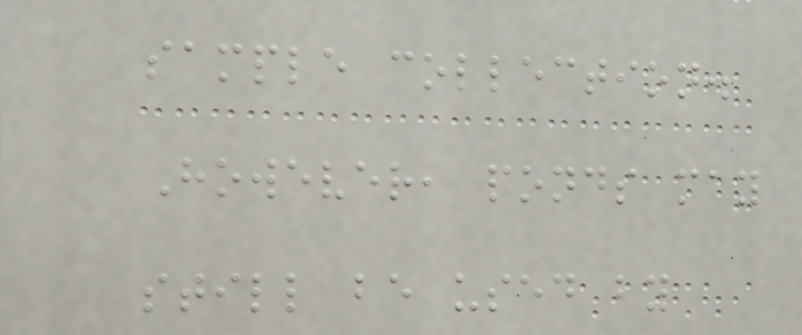sample collection.
However, ponds may
still be used by
